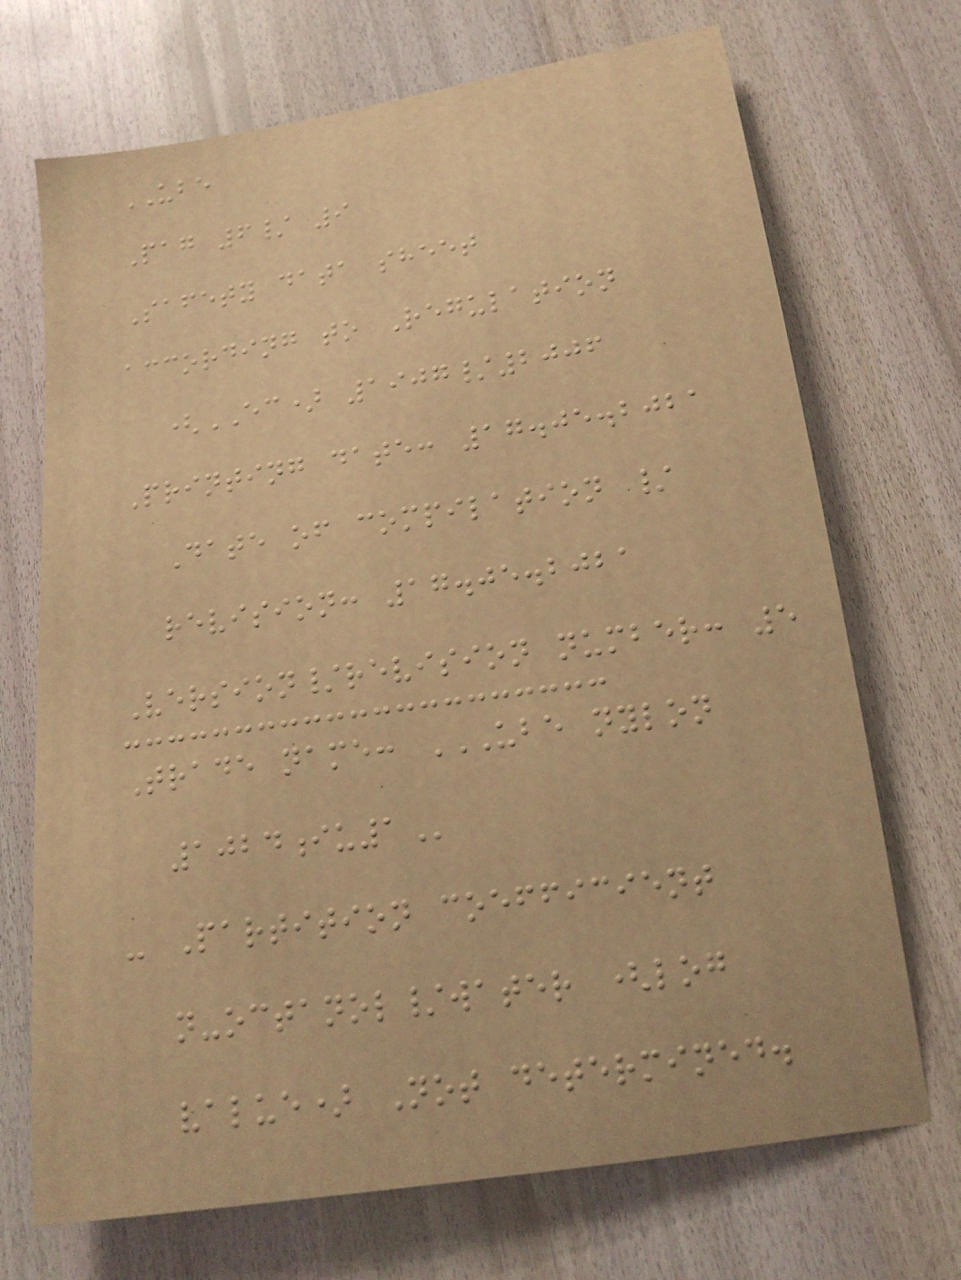UBE
Pag 6/ 9
Safety data sheet
according to Regulation
(EC) 1907/2006
Printing date: 17.05.2021
Date of compilation /
revision: 17.05.2021
Version/revision number: 5
Trade name: UBE NYLON
1024IU1
- Partition coefficient
n-octanol/water (log
value) Not determined.
